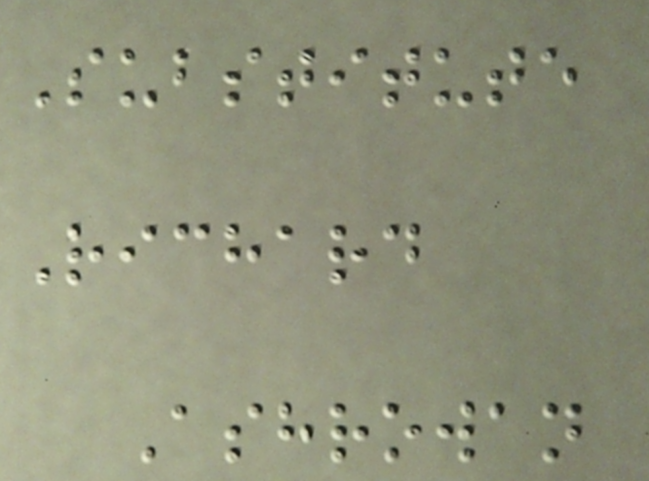Substitute
Richard
Ashrowan
